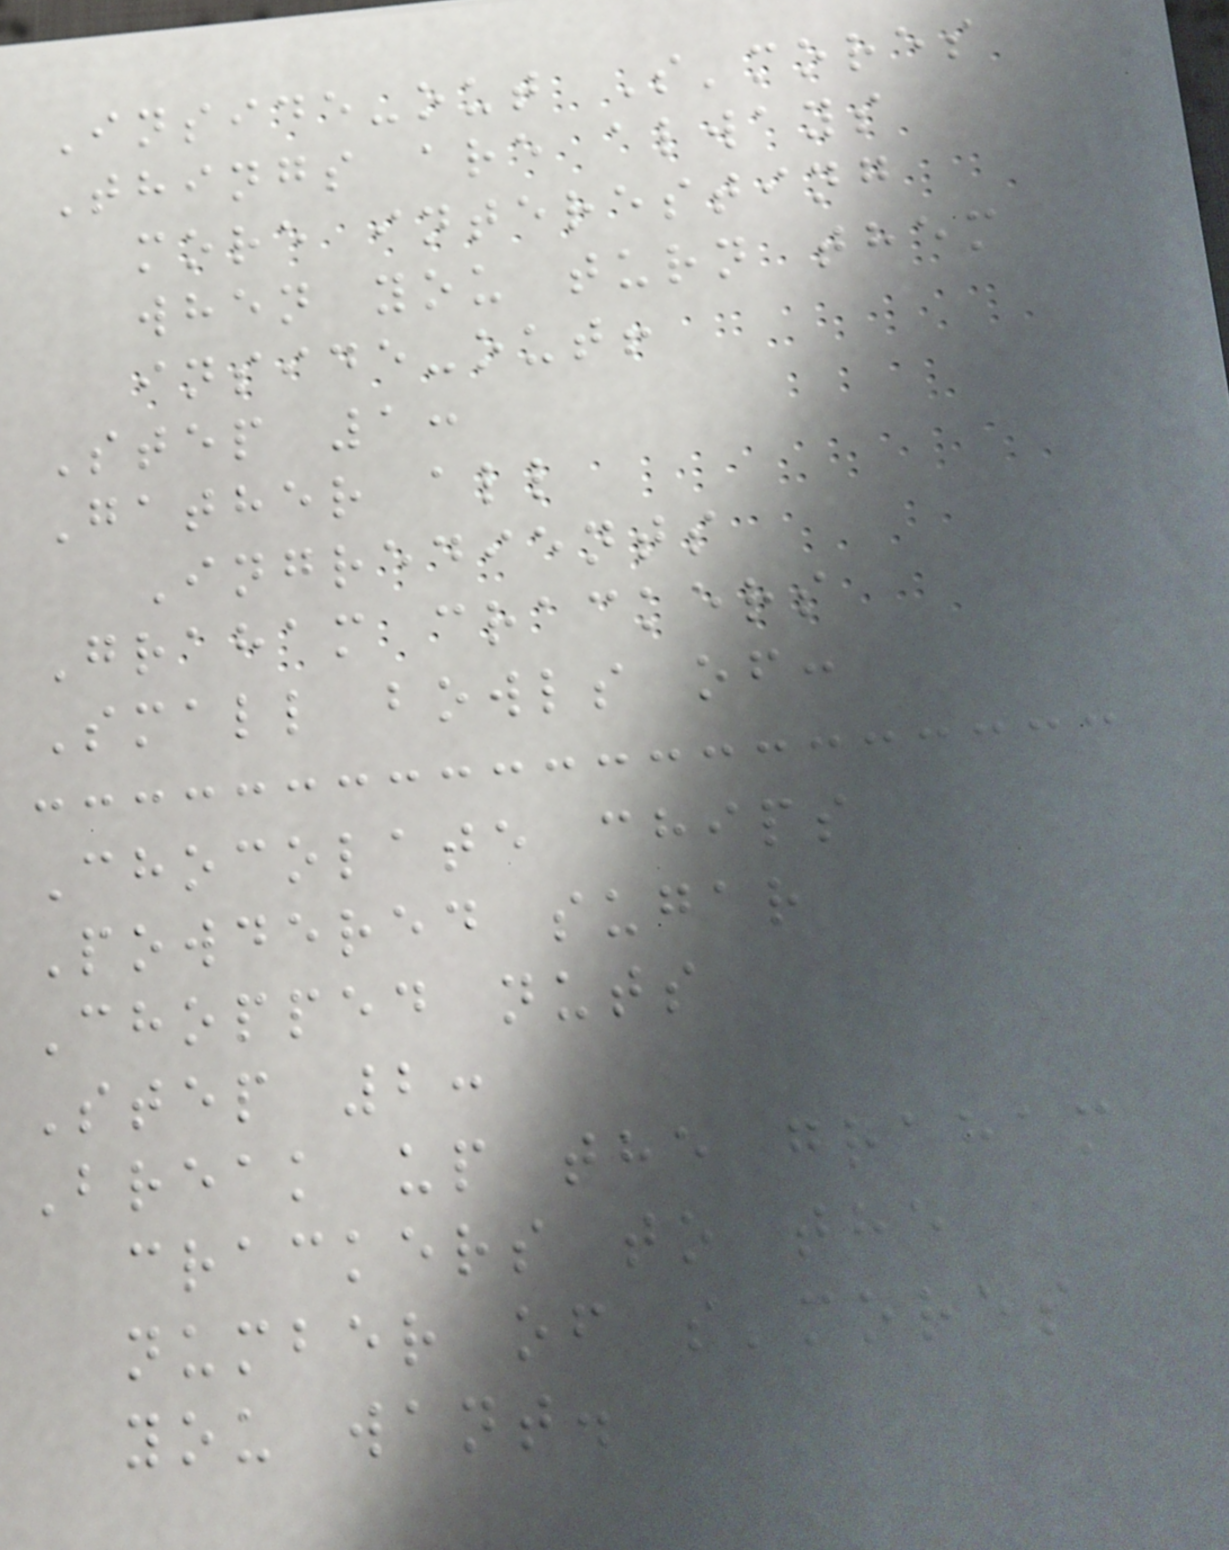Inside-out S'mores
Things are always
more interesting
when you turn them
inside-out!
Step 1:
Gather all
Ingredients
Graham crackers
Small bowls of:
Chocolate chips
Powdered sugar
Chopped nuts
Step 2:
Break up the graham
crackers to the
number of s'mores
you want.
